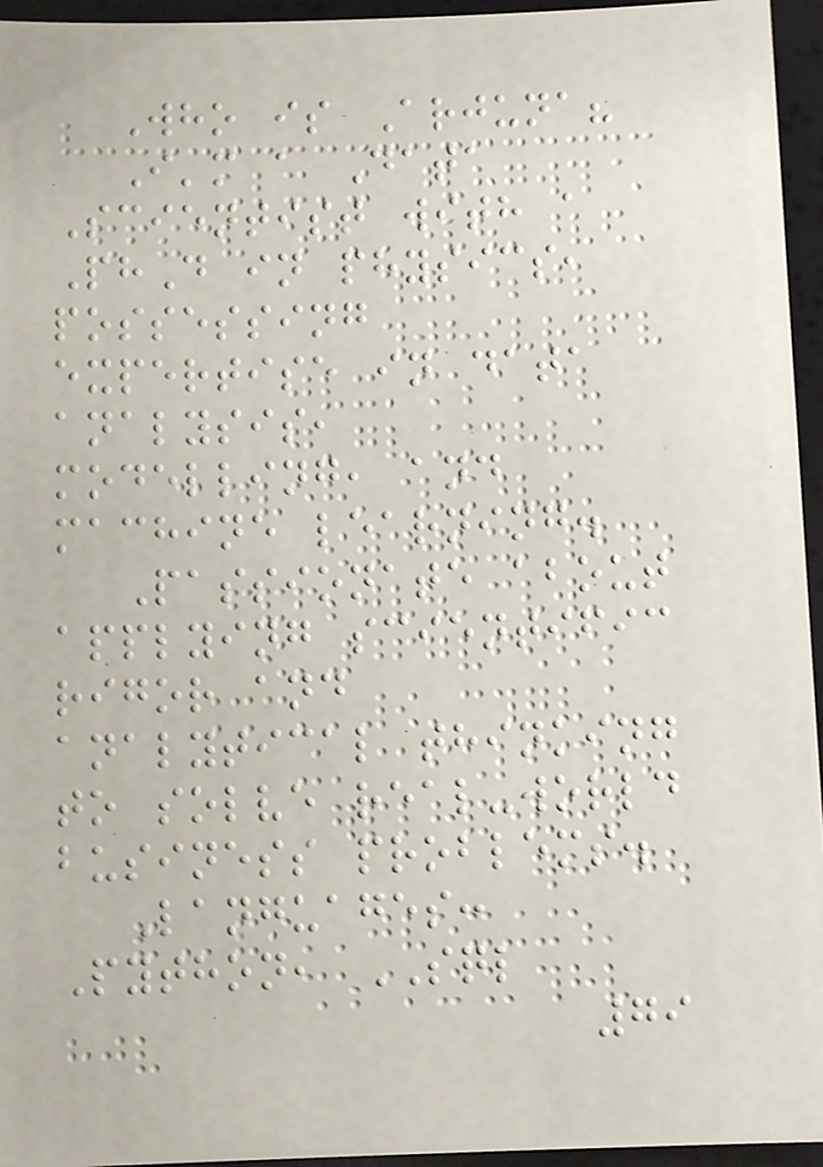Who is Arjuna?
I'm a Data
Scientist with a
PhD in physics,
possessing
expertise in data
analysis,
modelling, and
machine learning.
Passionate about
applying scientific
rigor and
analytical thinking
to solve real-world
business problems.
Languages:
Python, SQL
79
